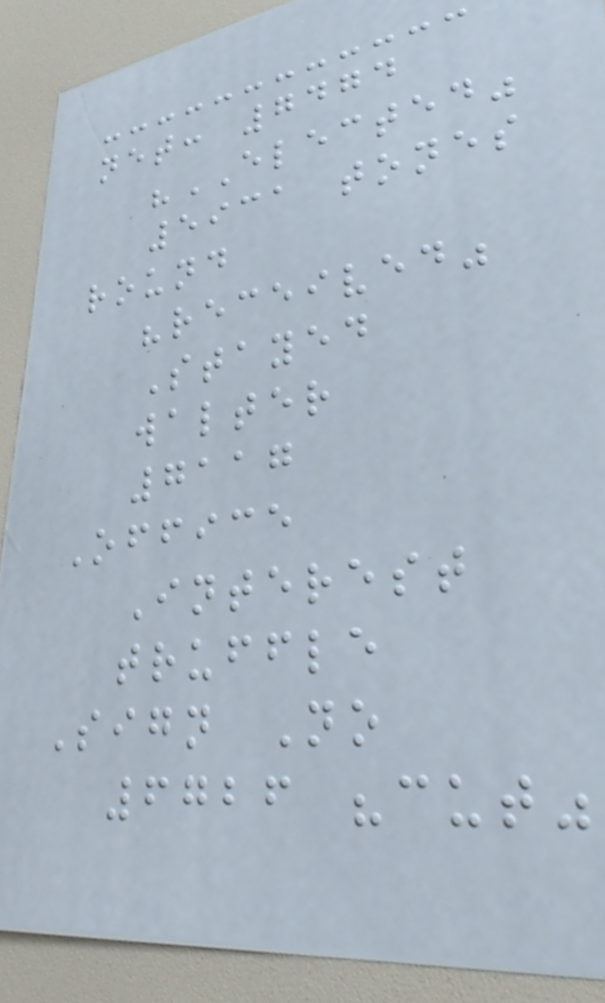net: 7474
"ELECTED"
5931 tones
round
"received"
Stayed
walter
7117
Office
Interest
truffle
Sign No
6726 "cut"
